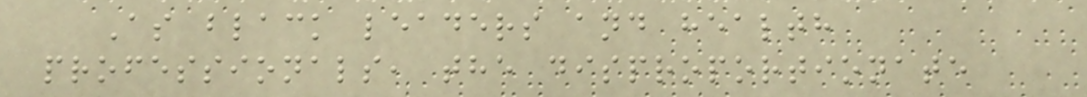As black leaders and health
professionals, the disproportionate
